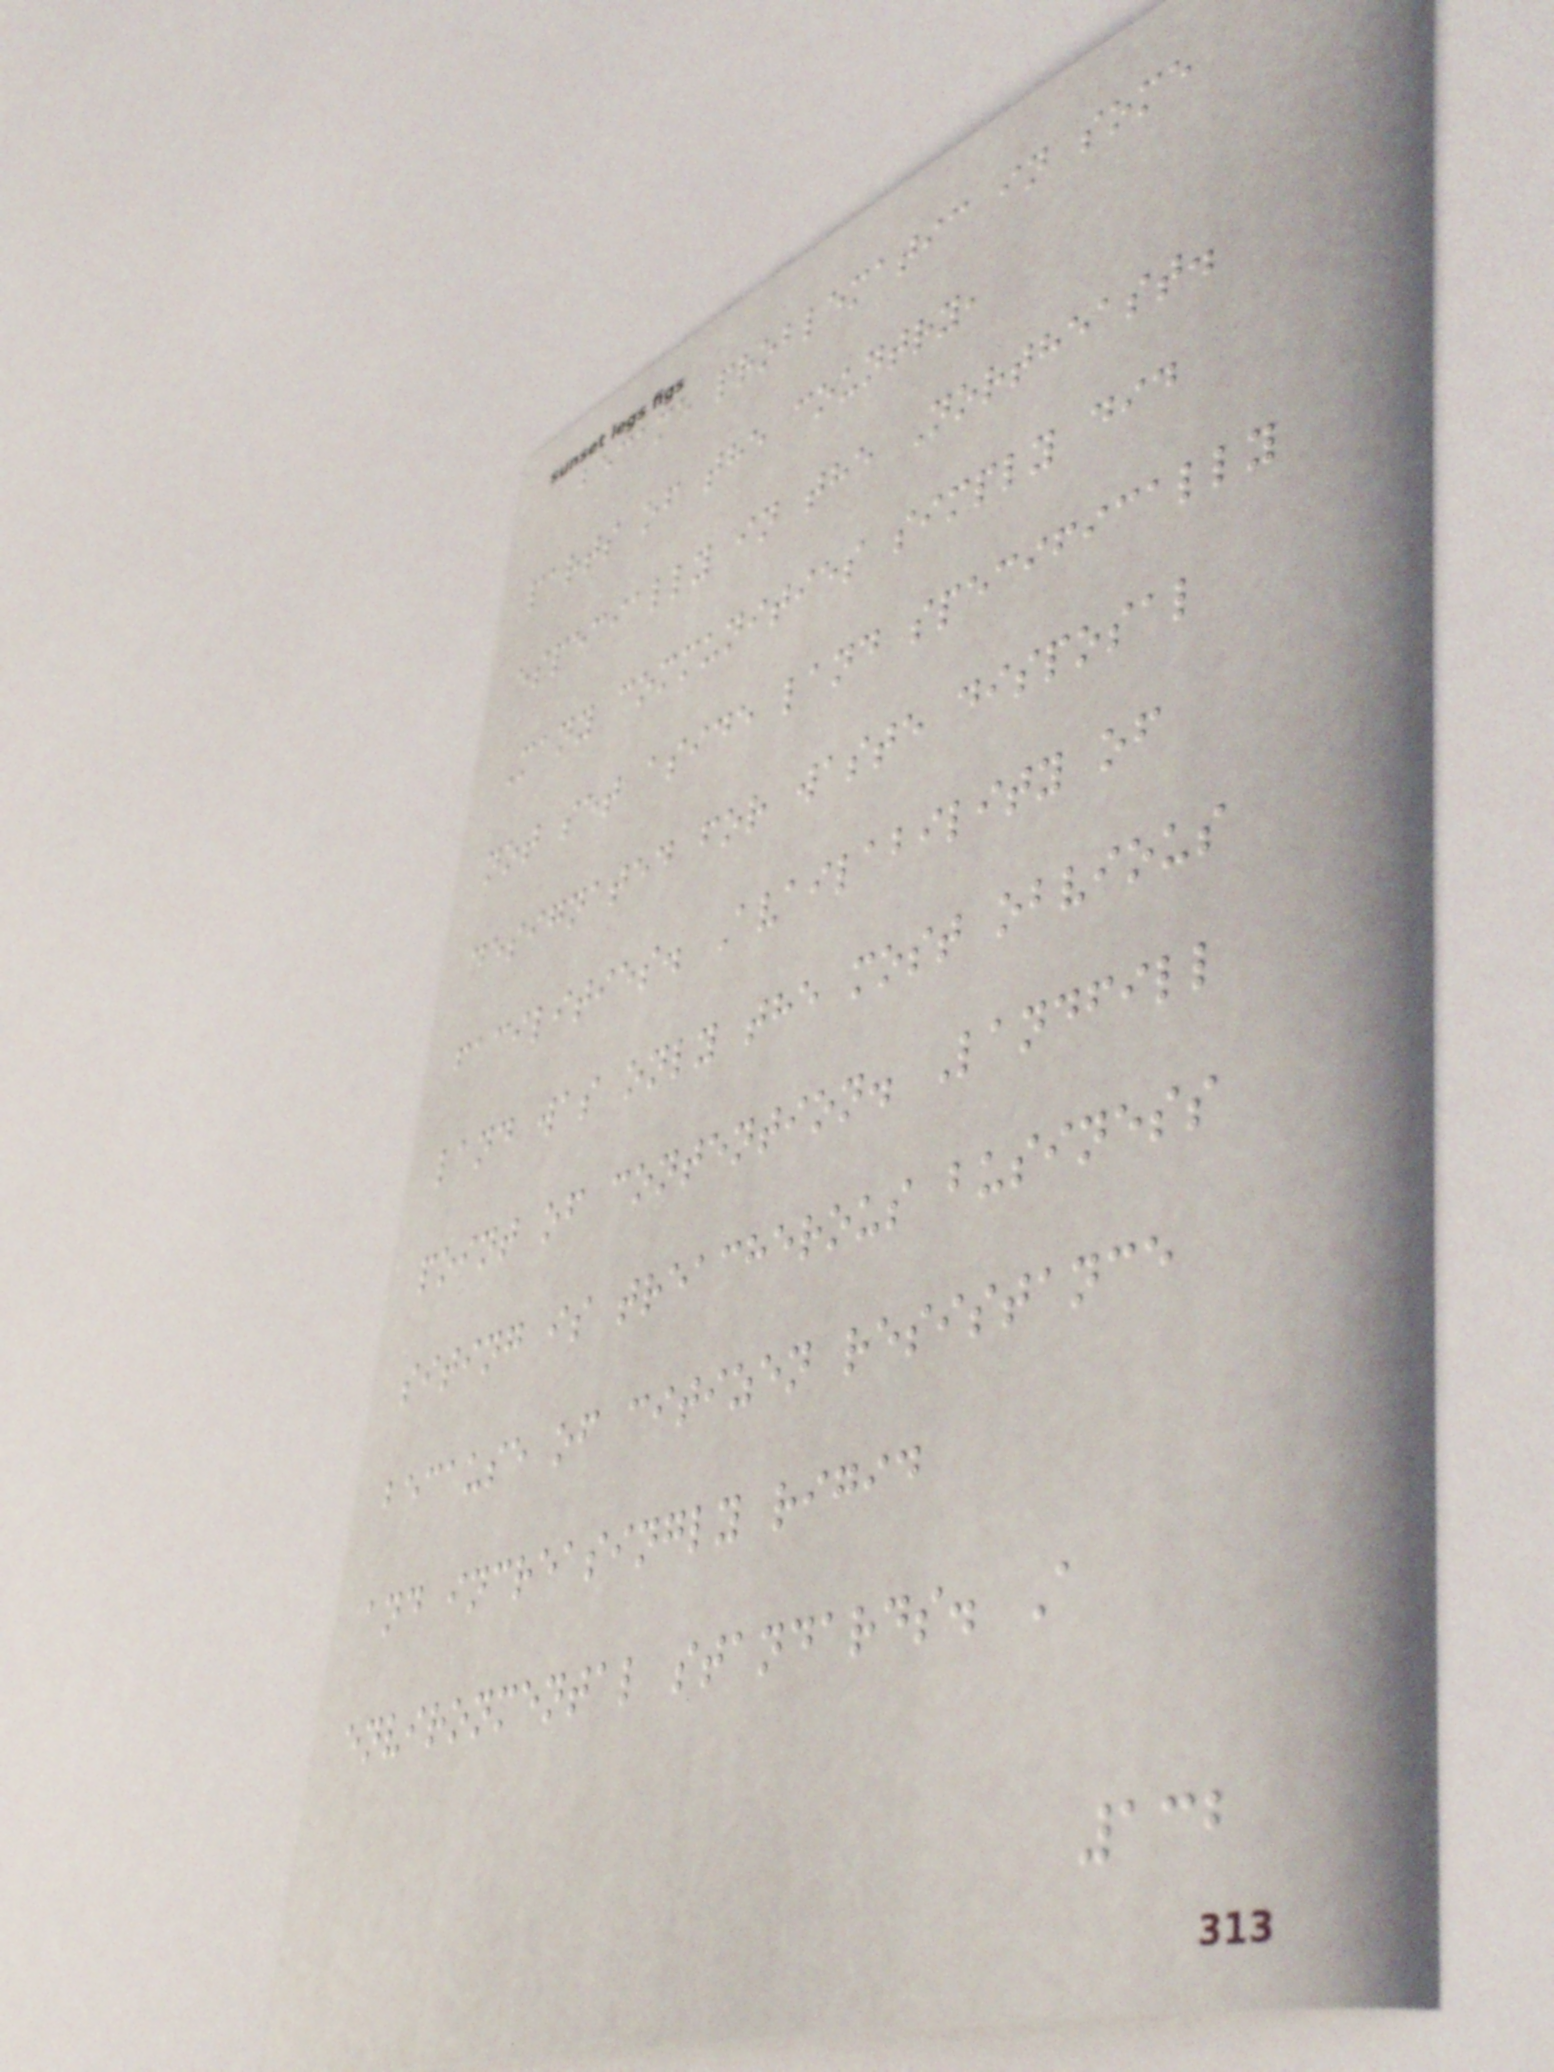became problematic in some
parts of the country,
especially in the Northeast.
Many communities simply did
not set aside land specifically
designated for waste disposal
facilities. Availability of
land was only the most obvious
point of contention. Landfill
siting is treacherous business
because of citizen resistance
and increasingly rigid
environmental standards. A
132
